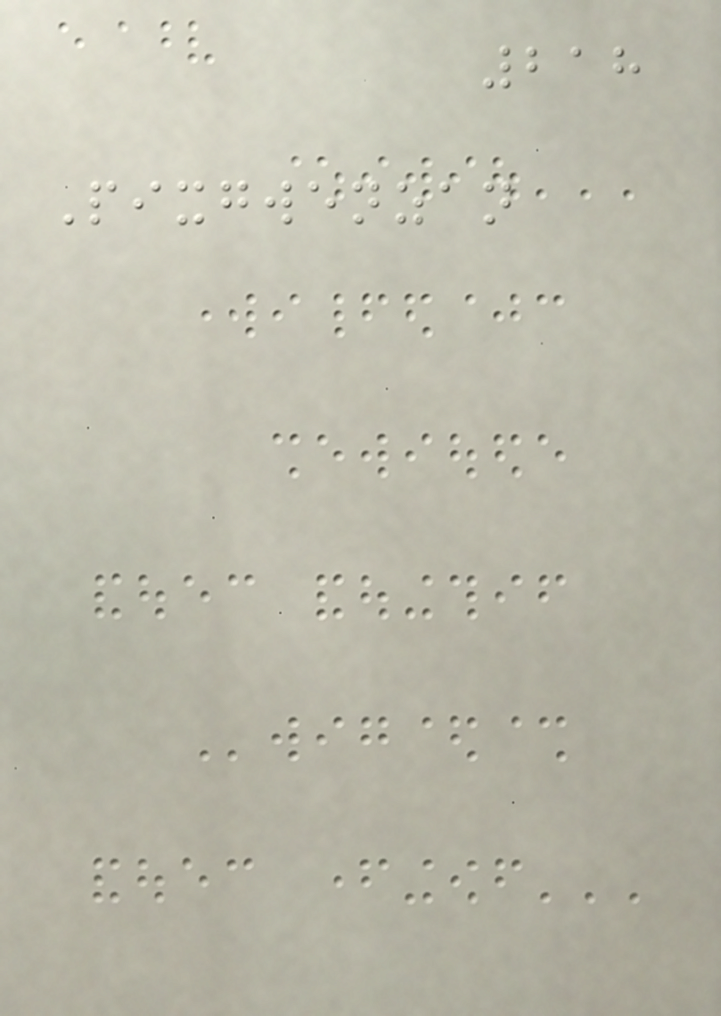218
Pixgwenzan
